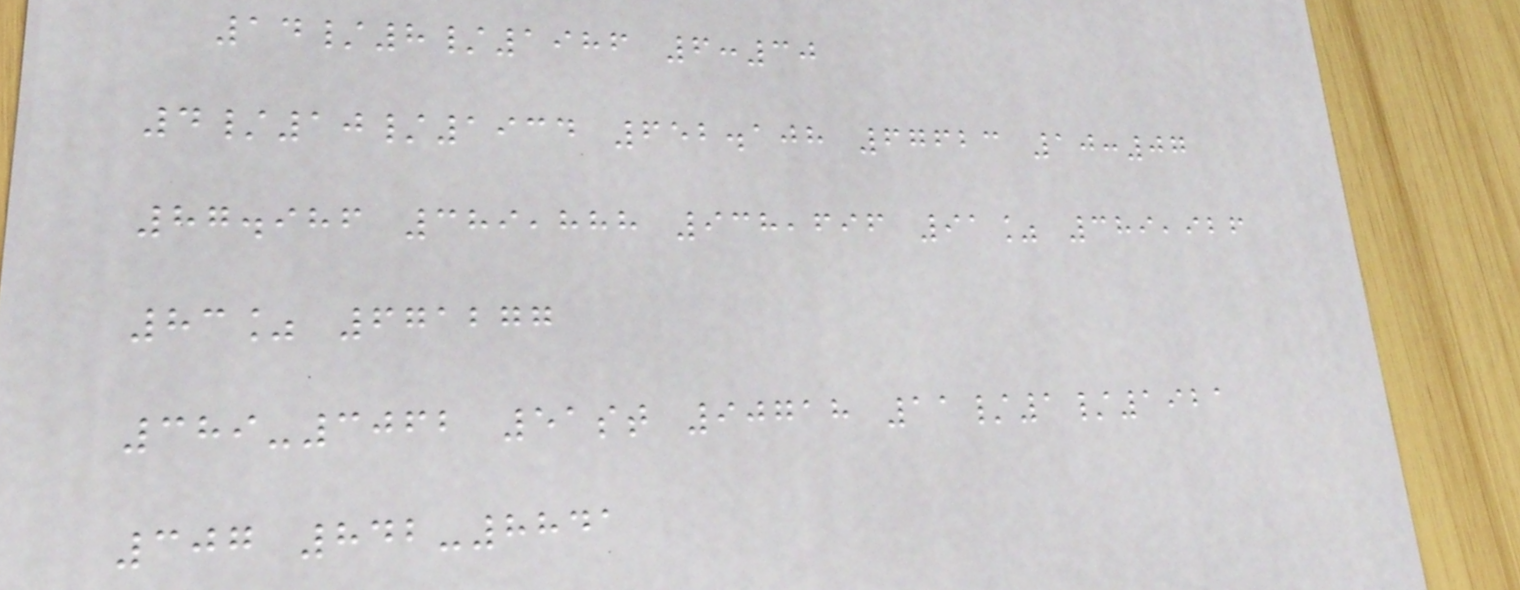14/8/1986 6:30
4/10/1934 652.108 67623 10:07
87.986 389,888 938,696 91% 389,926
83% 671277
389-3062 51st 90718 11/1/1921
307 842-8841
